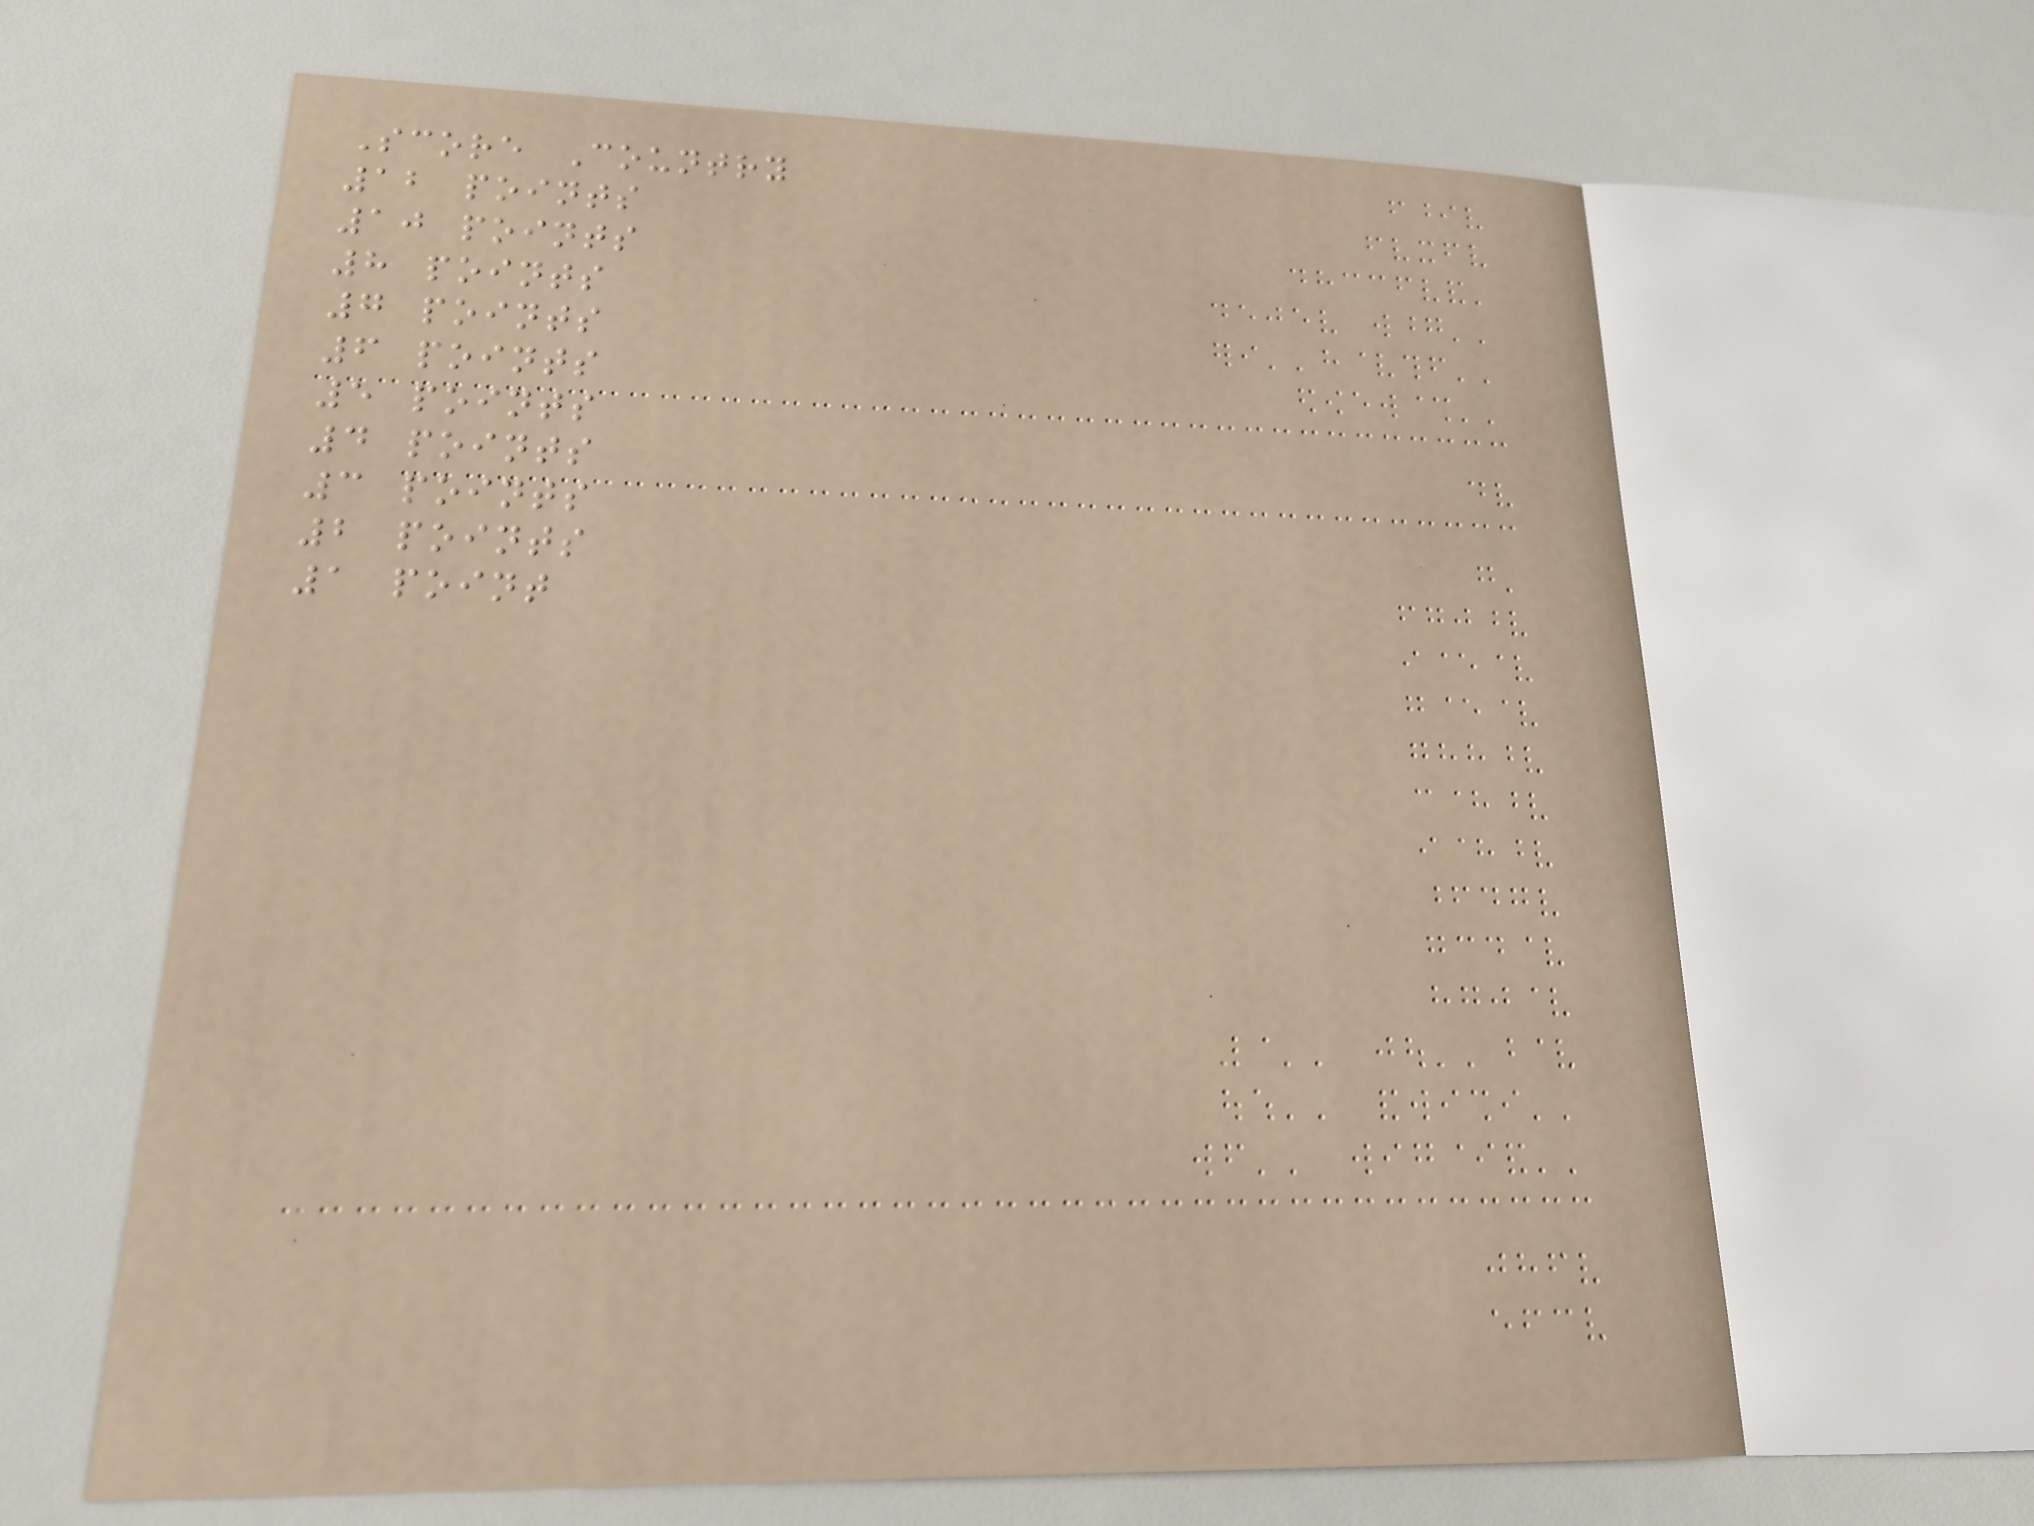Score Country
12 points
10 points
8 points
7 points
6 points
5 points
4 points
3 points
2 points
1 point
